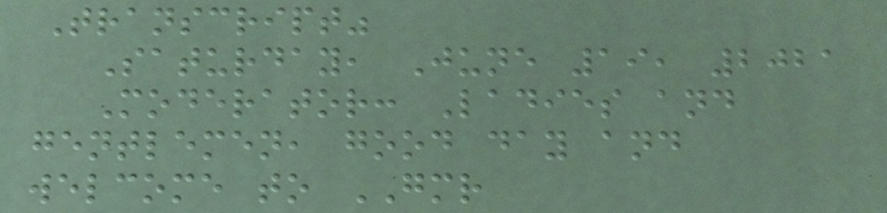Transcript"
Saturday, June 19, 2021
Moderator: Ladies and
gentlemen, good day and
welcome to GMR
